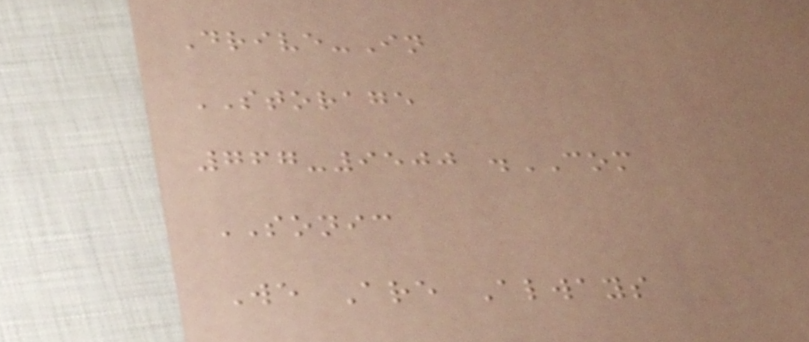Drive-In
STORAGE
767-9500 .COM
SONIC
We Are Always
